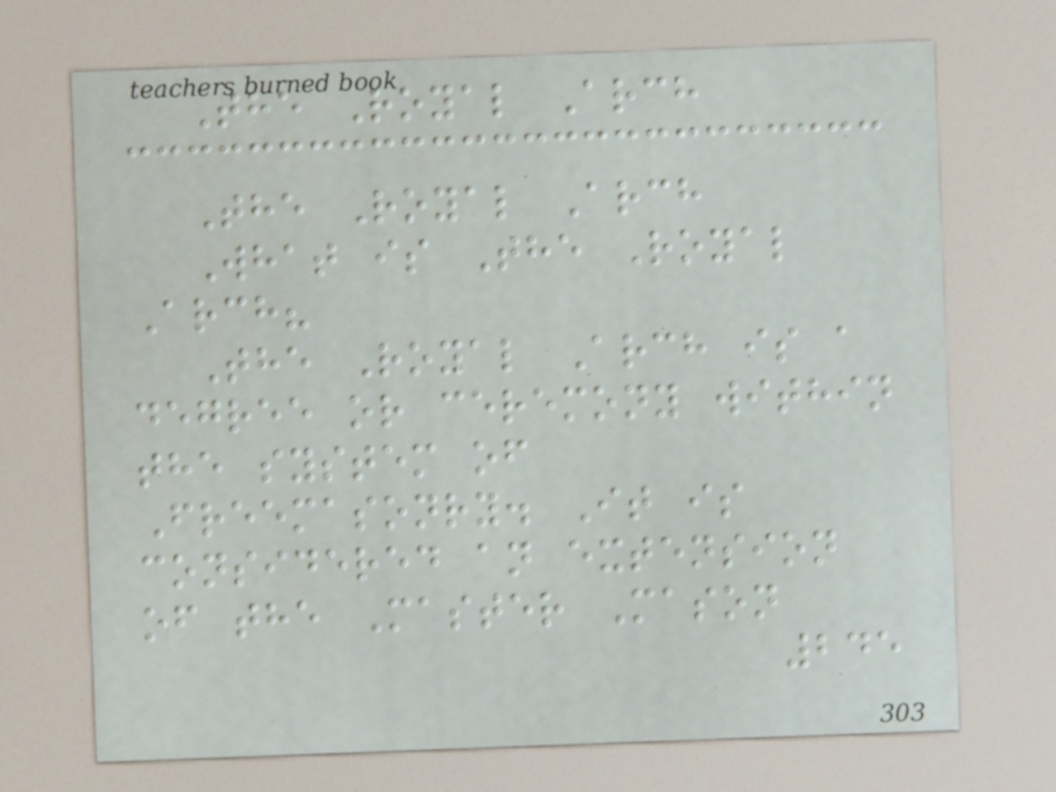The Royal Arch
The Royal Arch
What is The Royal
Arch?
The Royal Arch is a
degree or ceremony within
the system of
Freemasonry. It is
considered an extension
of the Master Mason
245
